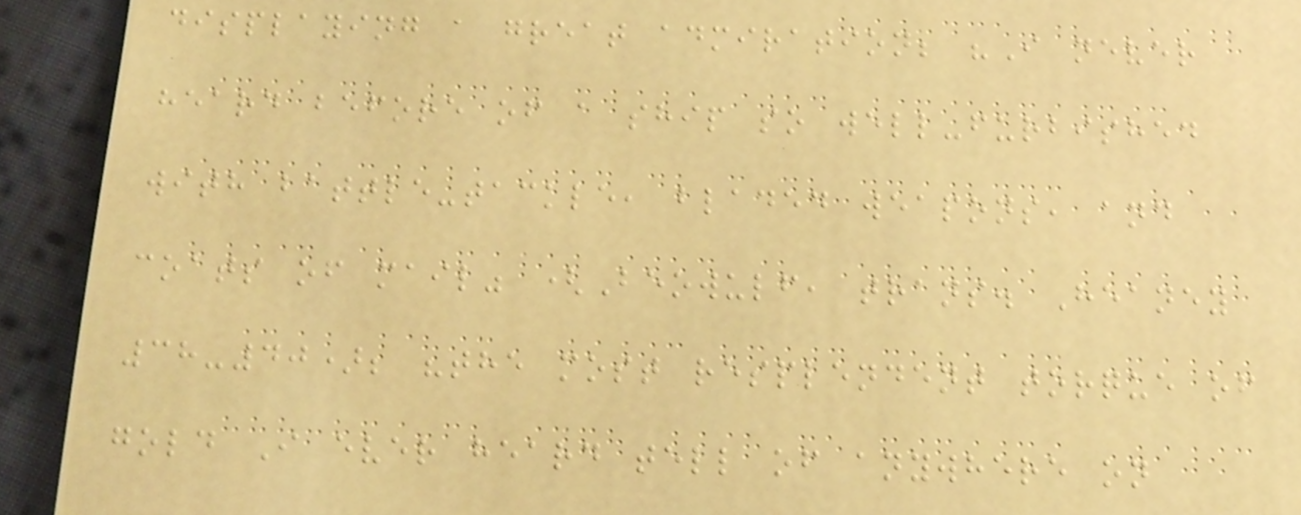displaying a great admiration; "I never
heard before of a ship so well-furbished
with battle-tackle, bladed weapons, and
coats of mail" (Beowulf, trans. Heaney
38-40); "the most resplendent torque of
gold I ever heard tell of anywhere on
